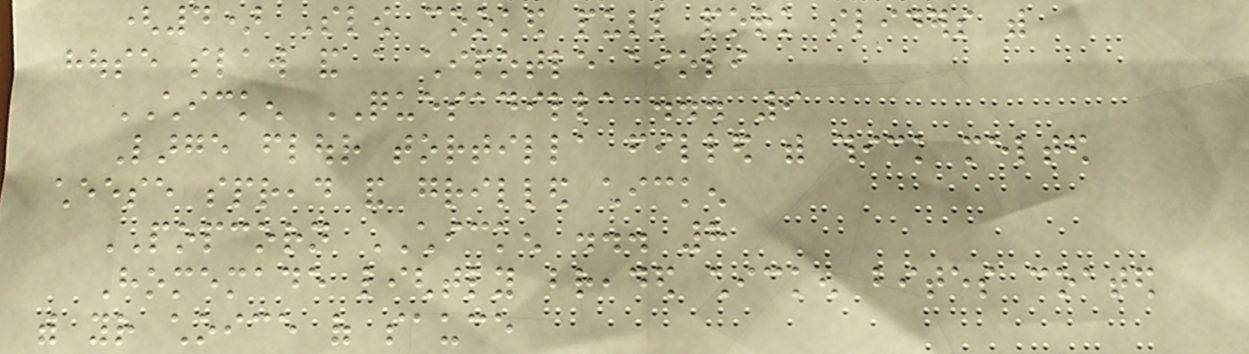(4) Slow cooked pull pork sliders with
house slaw and a chipotle aioli
CHICKEN QUESADILLA ... 9
Large flour tortilla filled with thick melted
cheese spread and grilled chicken
POPCORN CHICKEN ... 8
Homemade lightly breaded chicken bites coated
with your choice of sauce
